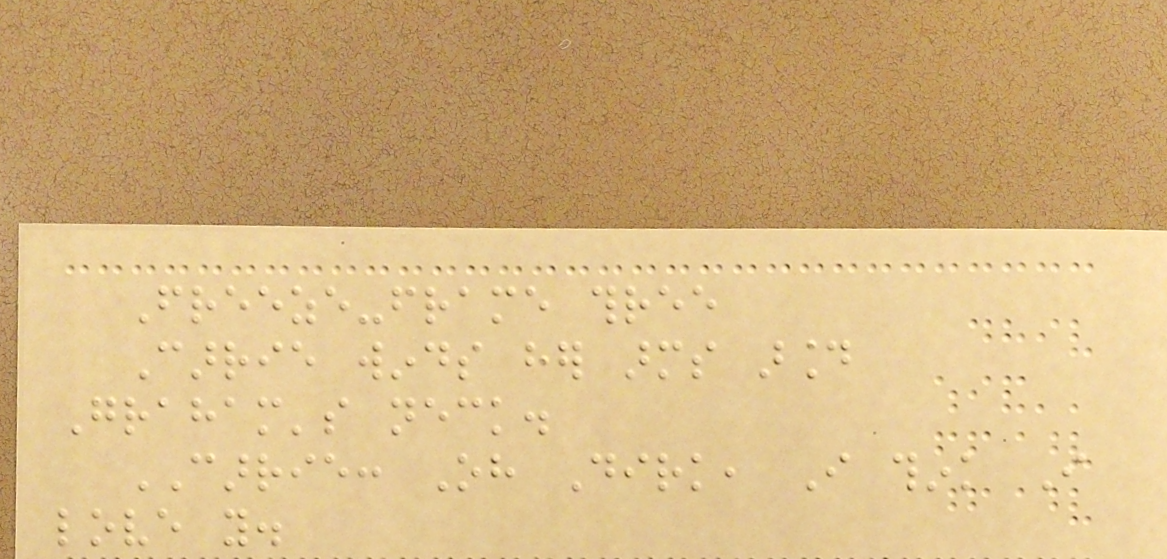Freeze-frame three
Carrie winds her arms around
Graham's neck.
CARRIE: Oh Dirk, I think I
love you.
